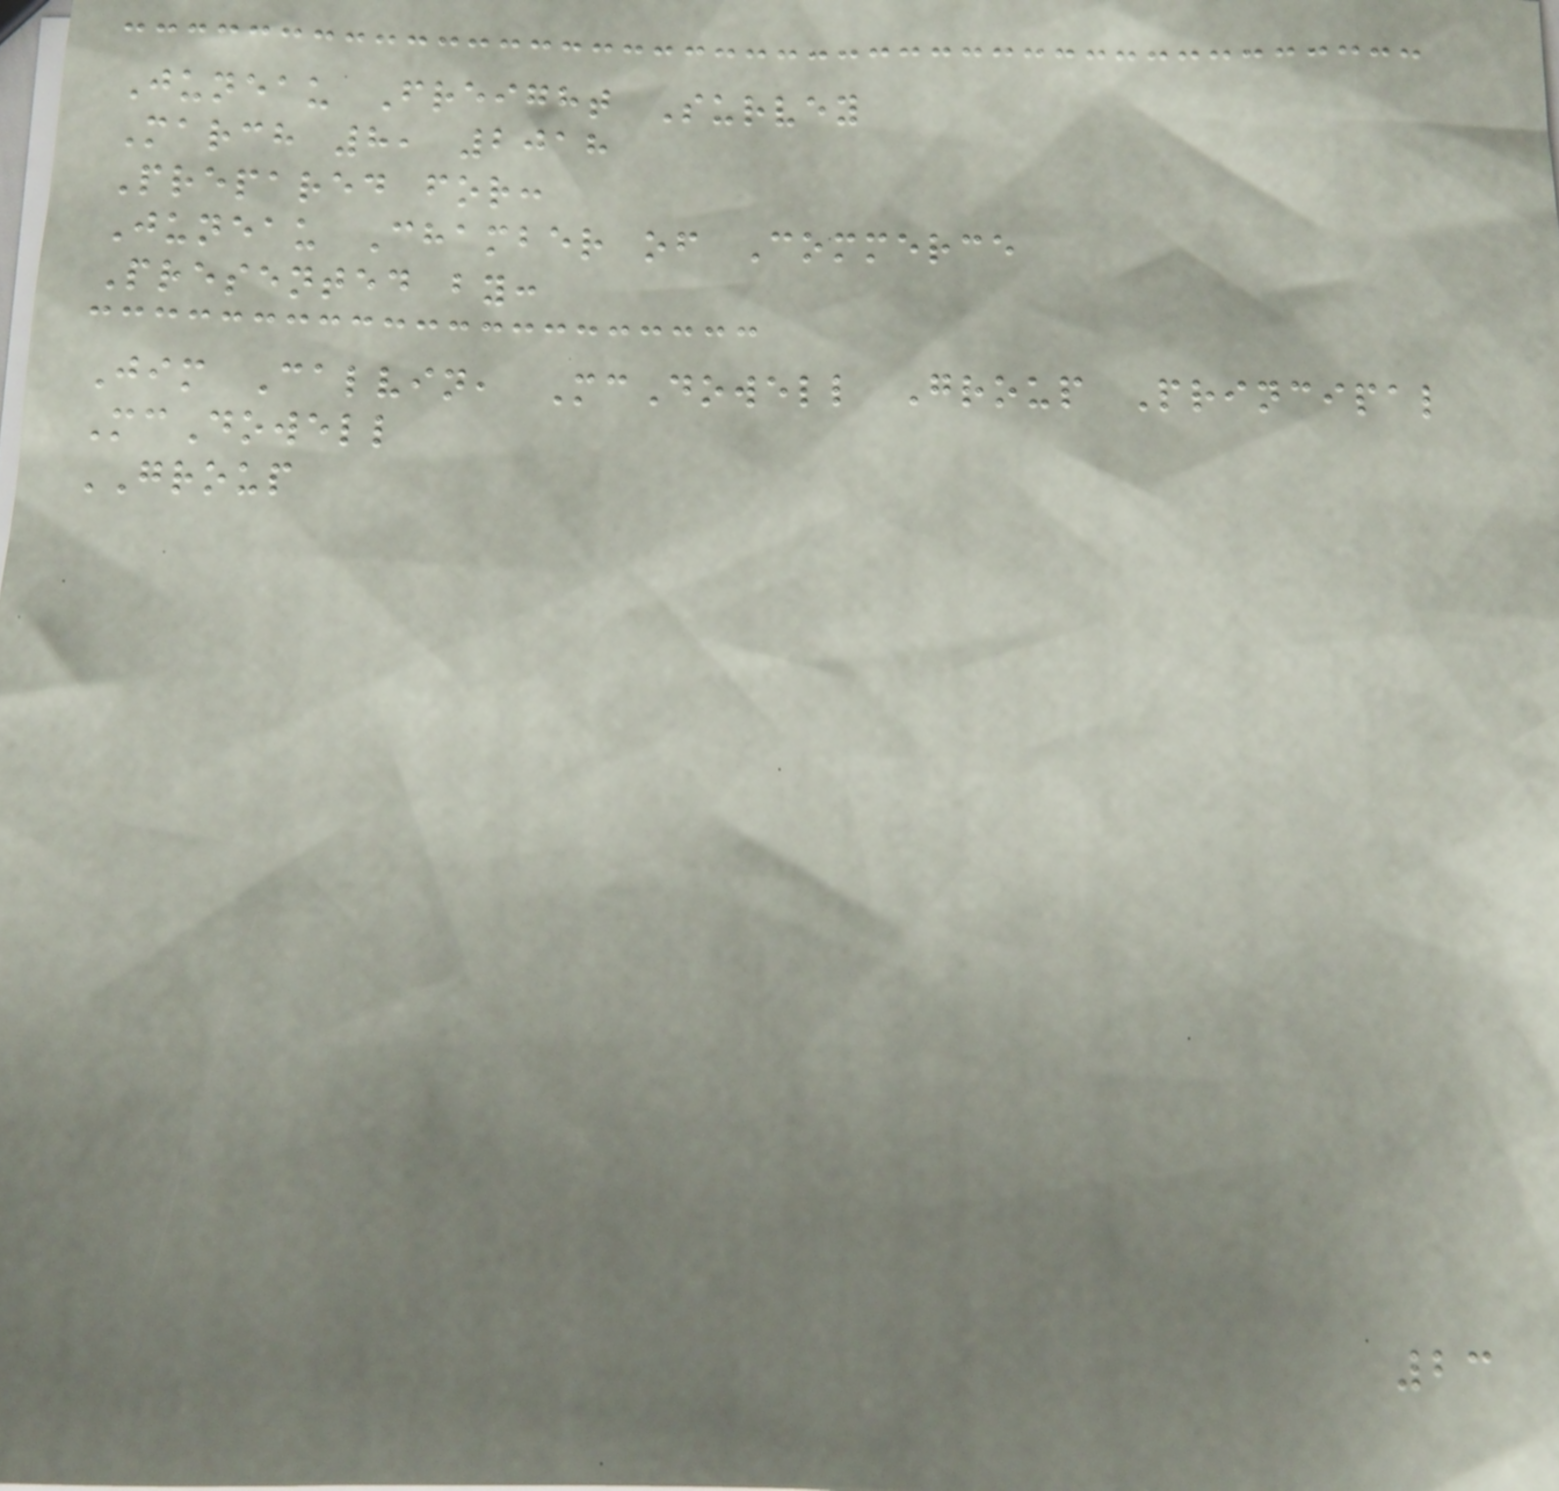Juneau Freight Survey
March 8, 2018
Prepared for:
Juneau Chamber of Commerce
Presented by:
Jim Calvin, McDowell Group Principal
McDowell
GROUP
23
